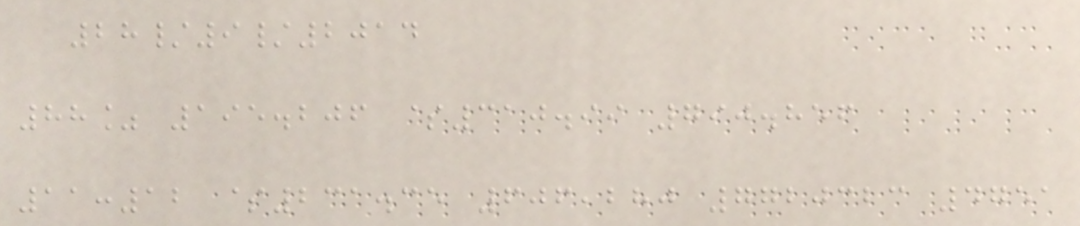28/9/2014
88% 195.206 $310.99 790.856
11:12 $231.35 606,280 7720323 4751
